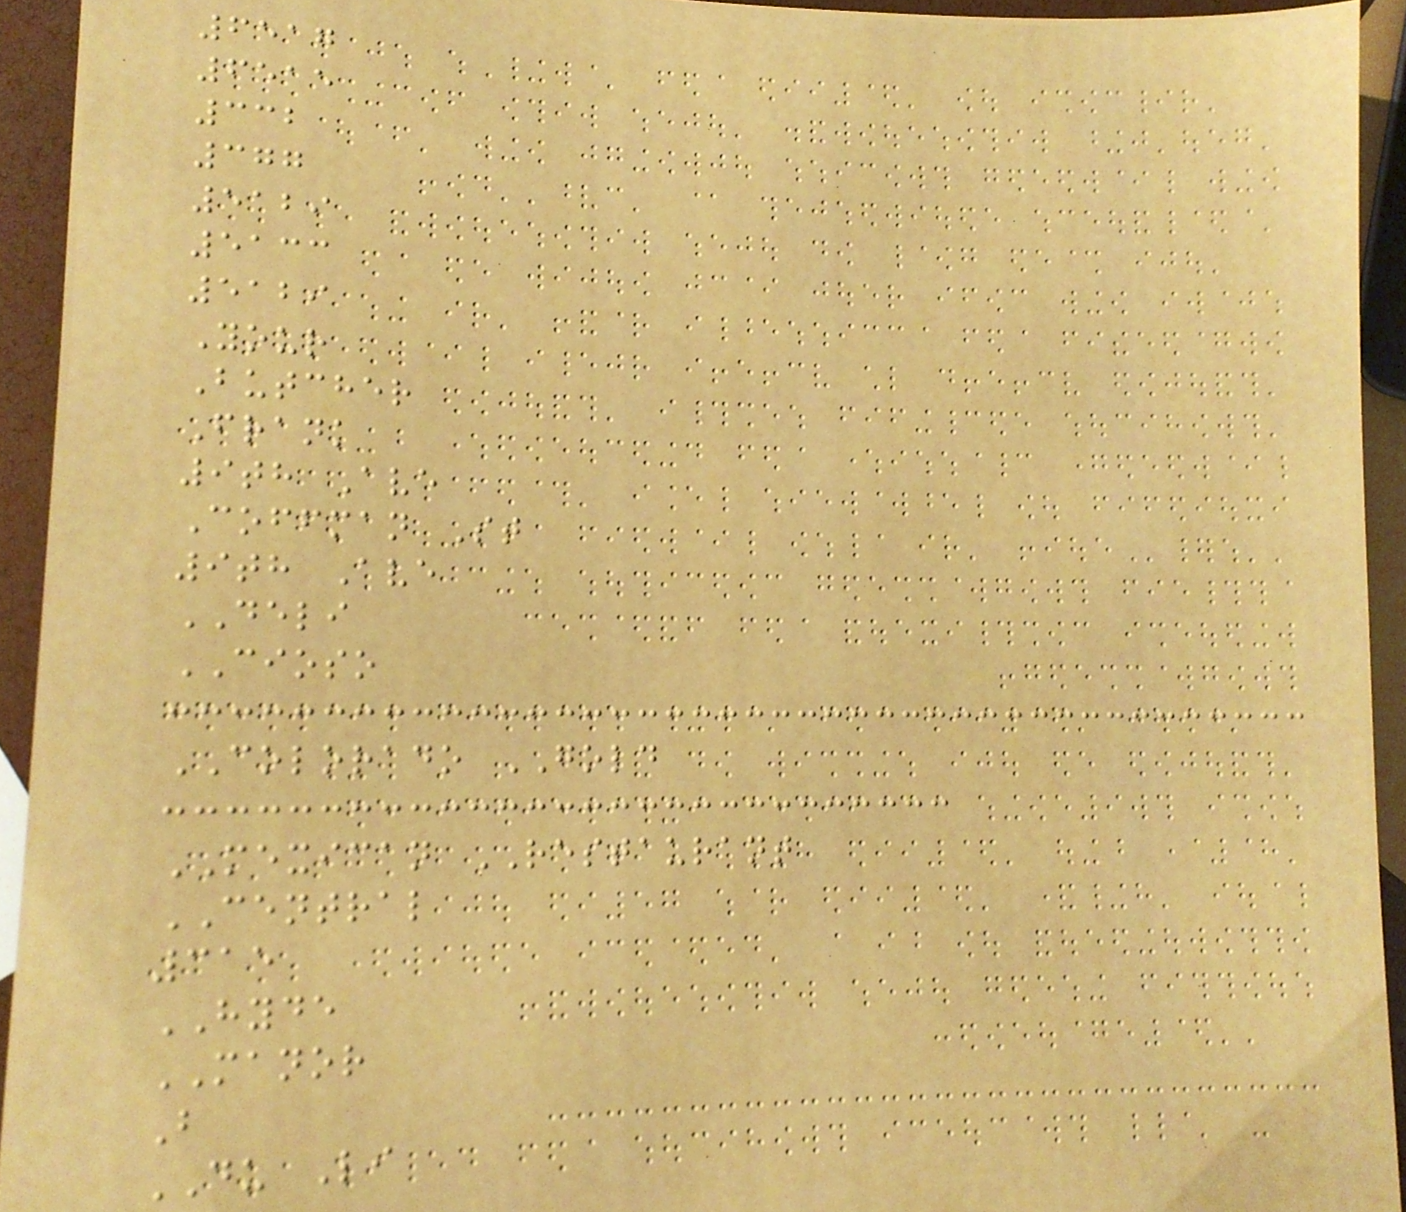6517
6515
332
377
5129
5133
5129
Your
Butcher
Frank
9th Ave
Coffman St
9th Ave
DELI
CIOSO
COLORADO GOLD
MEXICAN RESTAURANT
CENTRAL
315
HYDE
MANOR
B
DU Li
